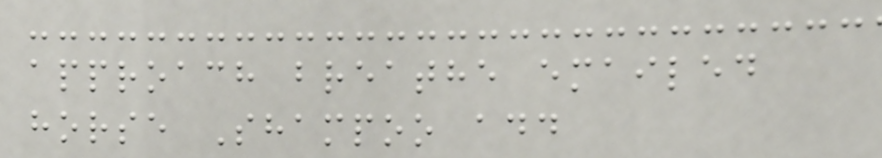approach breathe emailed
horse Shampoo add
